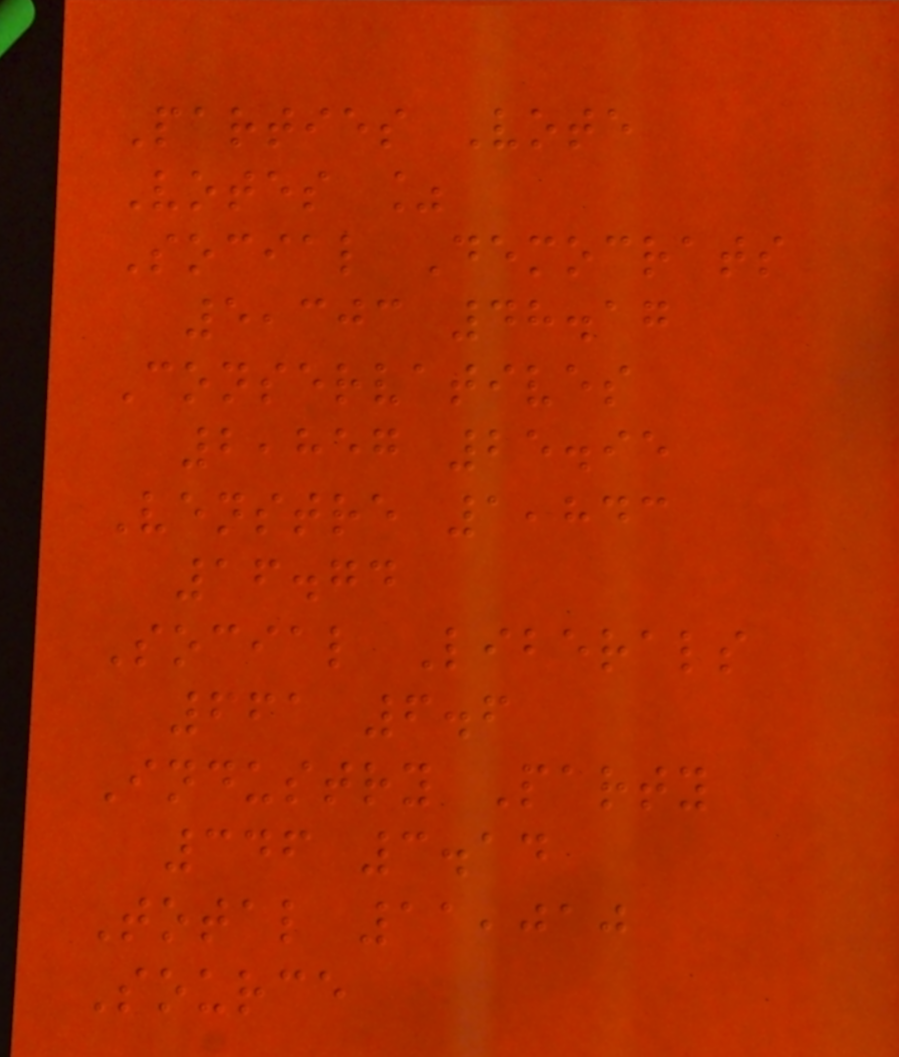Parties Vote
Votes %
Social Democrats
5,303 48.17
Conservatives
2,857 25.95
Venstre 1,843
16.74
Social Liberals
661 6.6
Industry Party
346 3.14
Total 11,010
Source
